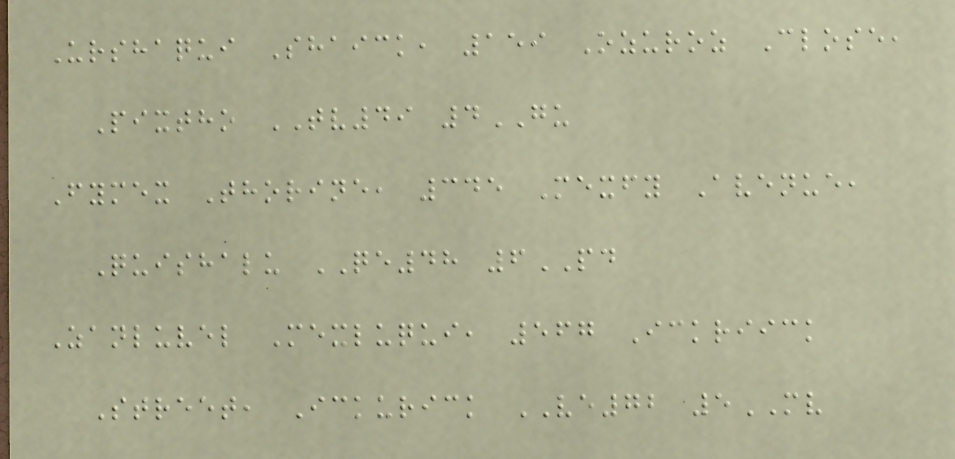Urshaqui Shaick, 159 Ozuroz Close,
Pixtho TV49 4GU
Fymex Thorine, 345 Mexfy Avenue,
Quishalu QE48 6PD
Zanluvel Mexluqui, 567 Ickriick
Street, Ickurick VE72 5MV
